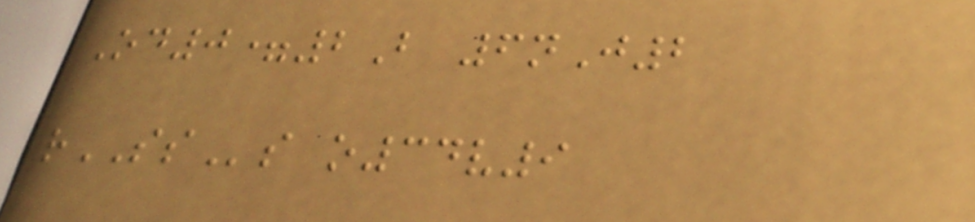Od0=2B 6nJ2
rSSs o34v9
